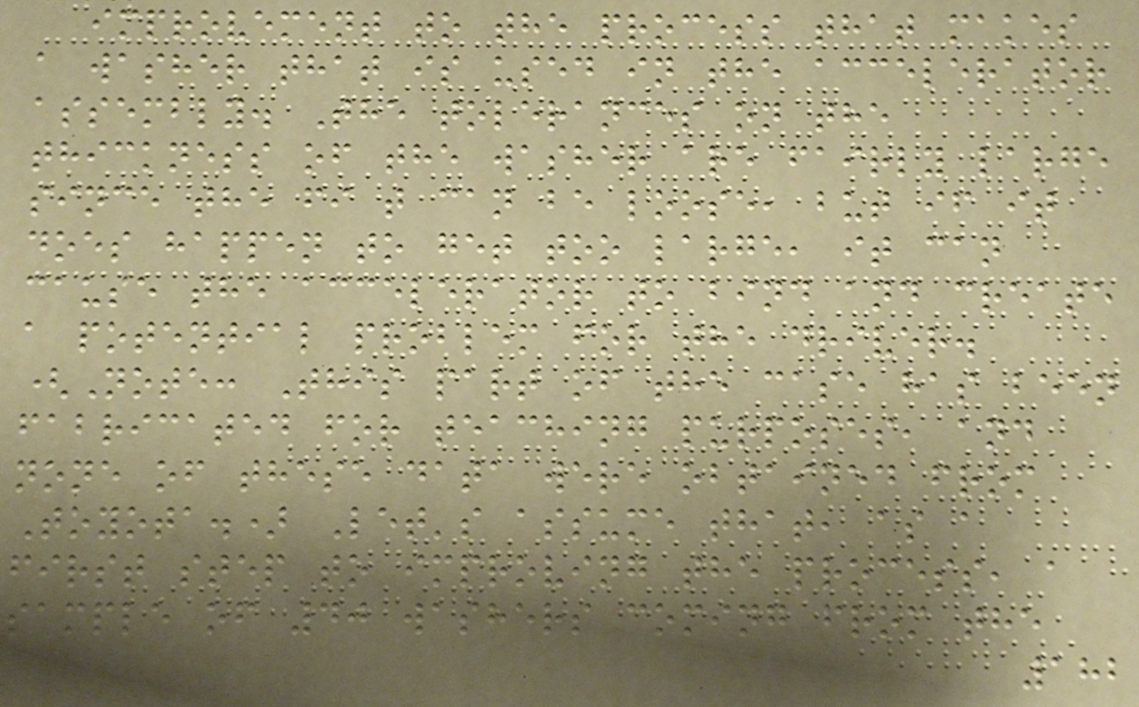improvement to the process that makes
a washer that is used in the accelerator
assembly. The tolerances on the
thickness of the washer are fairly large
since the fi t can be loose, but if it
does happen to get too large, it can
cause the accelerator to bind and create
a potential problem for the driver.
(Note: This part of the case has been
fabricated for teaching purposes, and
none of these data were obtained from
Toyota.) Let's assume that, as a
first step to improving the process, a
sample of 40 washers coming from the
182
